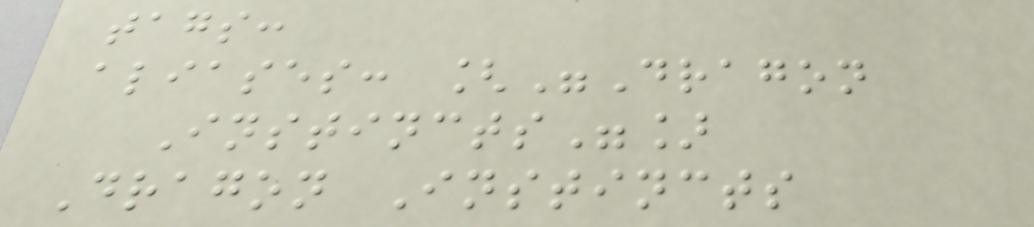tags:
aliases: ["Dragon
Instincts"]
Dragon Instincts
